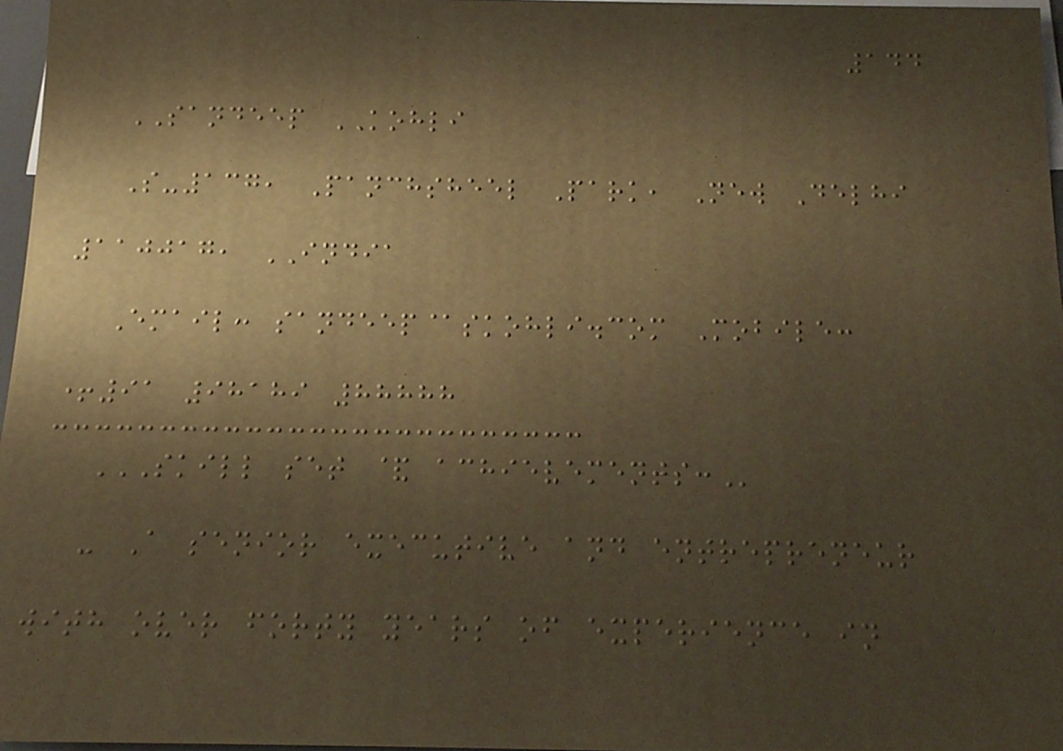144
SANDEEP KOHLI
S-137, Panchsheel Park, New Delhi
110017, INDIA
Email: sandeep@skohli.com Mobile:
+91 98189 88888
SKILL SET & ACHIEVEMENTS:
- A senior executive and entrepreneur
with over forty years of experience in
